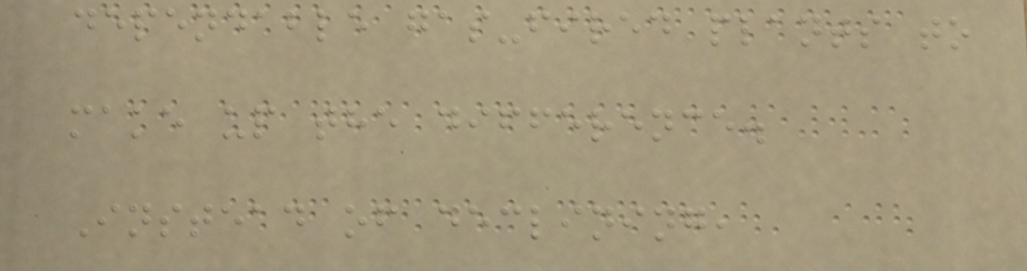dependable gas-fired plants to
make up the difference.
Instead of declining,
